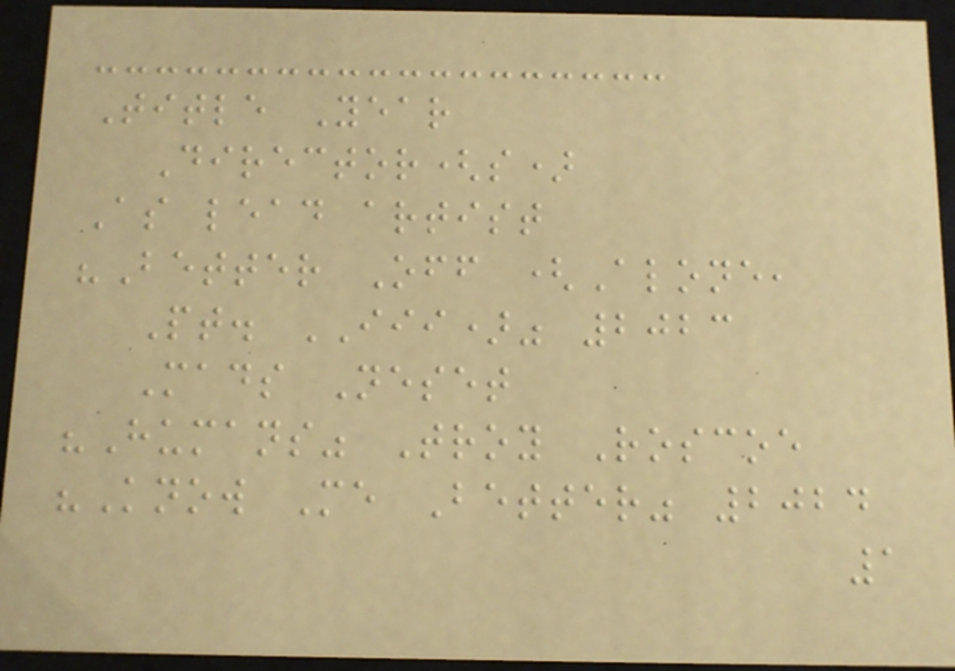Title Year
Director(s)
As lead artist
"Better Off (Alone,
Pt. III)" 2023
Mads Neset
"Humans" Troy Roscoe
"Know Me Better" 2024
1
